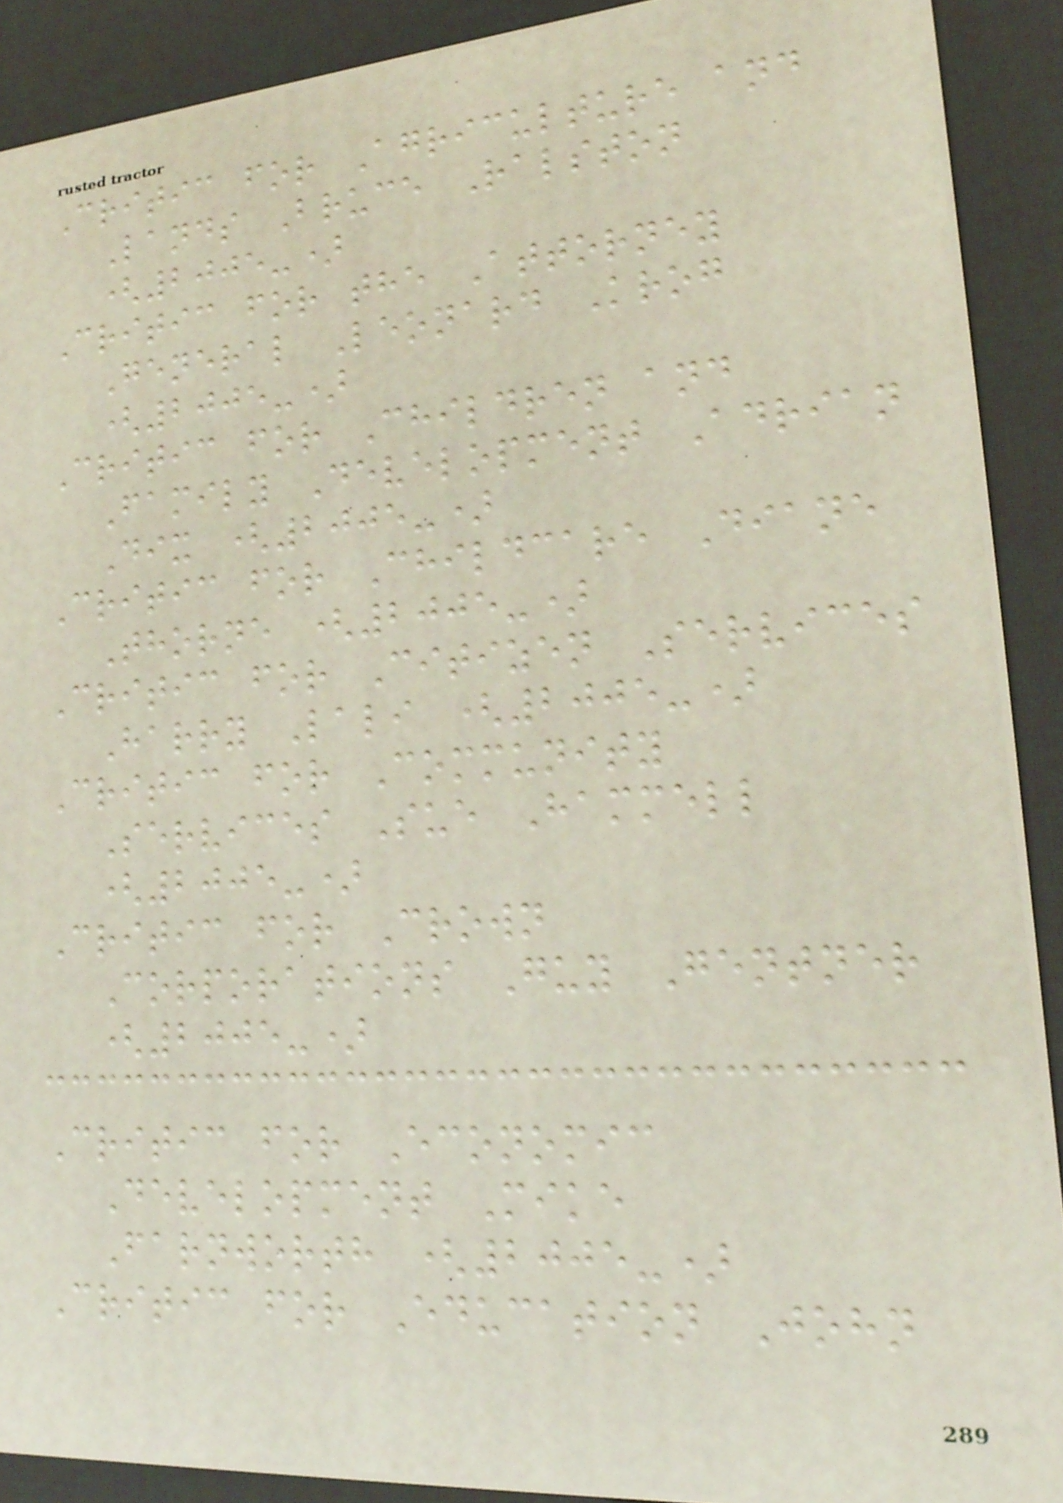Critic for Agriculture and
Lands Bruce Ralston
(2005-)
Critic for the Attorney
General Leonard Krog
(2005-)
Critic for Children and
Family Development Adrian
Dix (2005-)
Critic for Childcare Diane
Thorne (2005-)
Critic for Citizen Services
Harry Lali (2005-)
Critic for Community
Services Sue Hammell
(2005-)
Critic for Crown
Corporations Guy Gentner
(2005-)
Critic for Economic
Development Mike
Farnworth (2005-)
Critic for Education John
